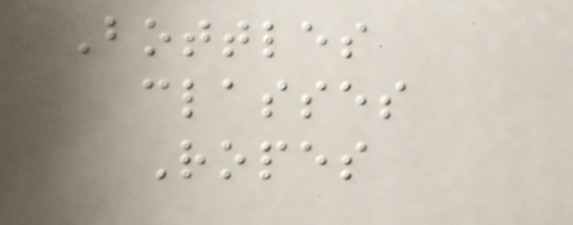Bottles
classes
Ropes
